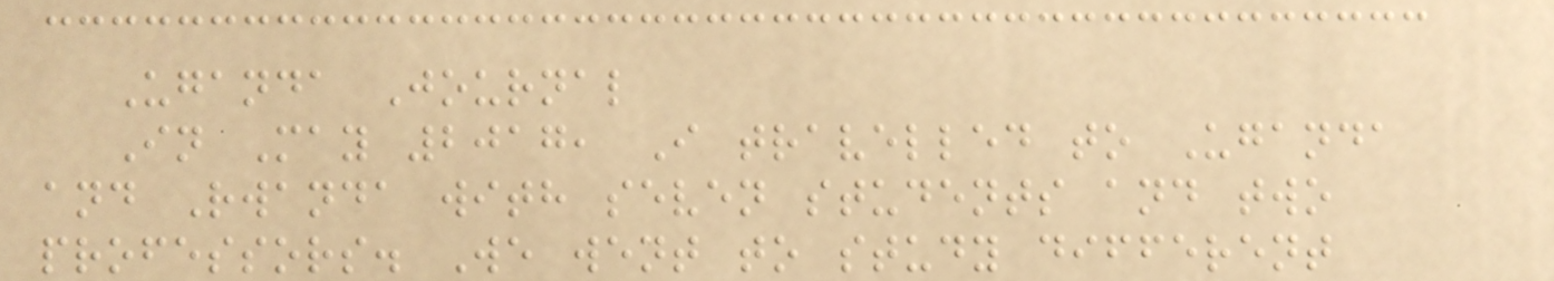Uganda Journal
In May 2017, I travelled to Uganda
and Rwanda with seven students and two
professors. We went to study different
